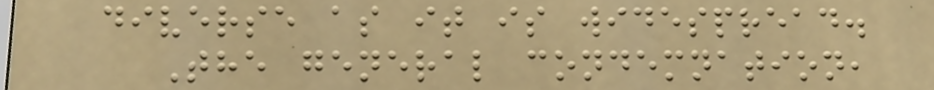diverse as it is widespread.
The general condemnation,
